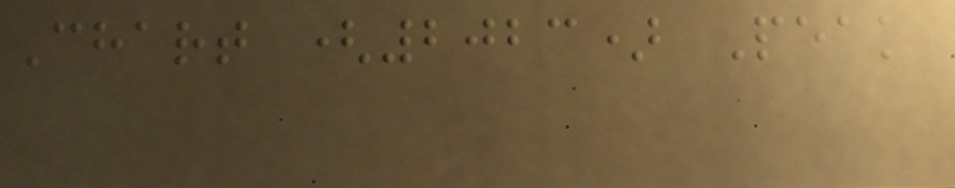Chart (2023) Peak
